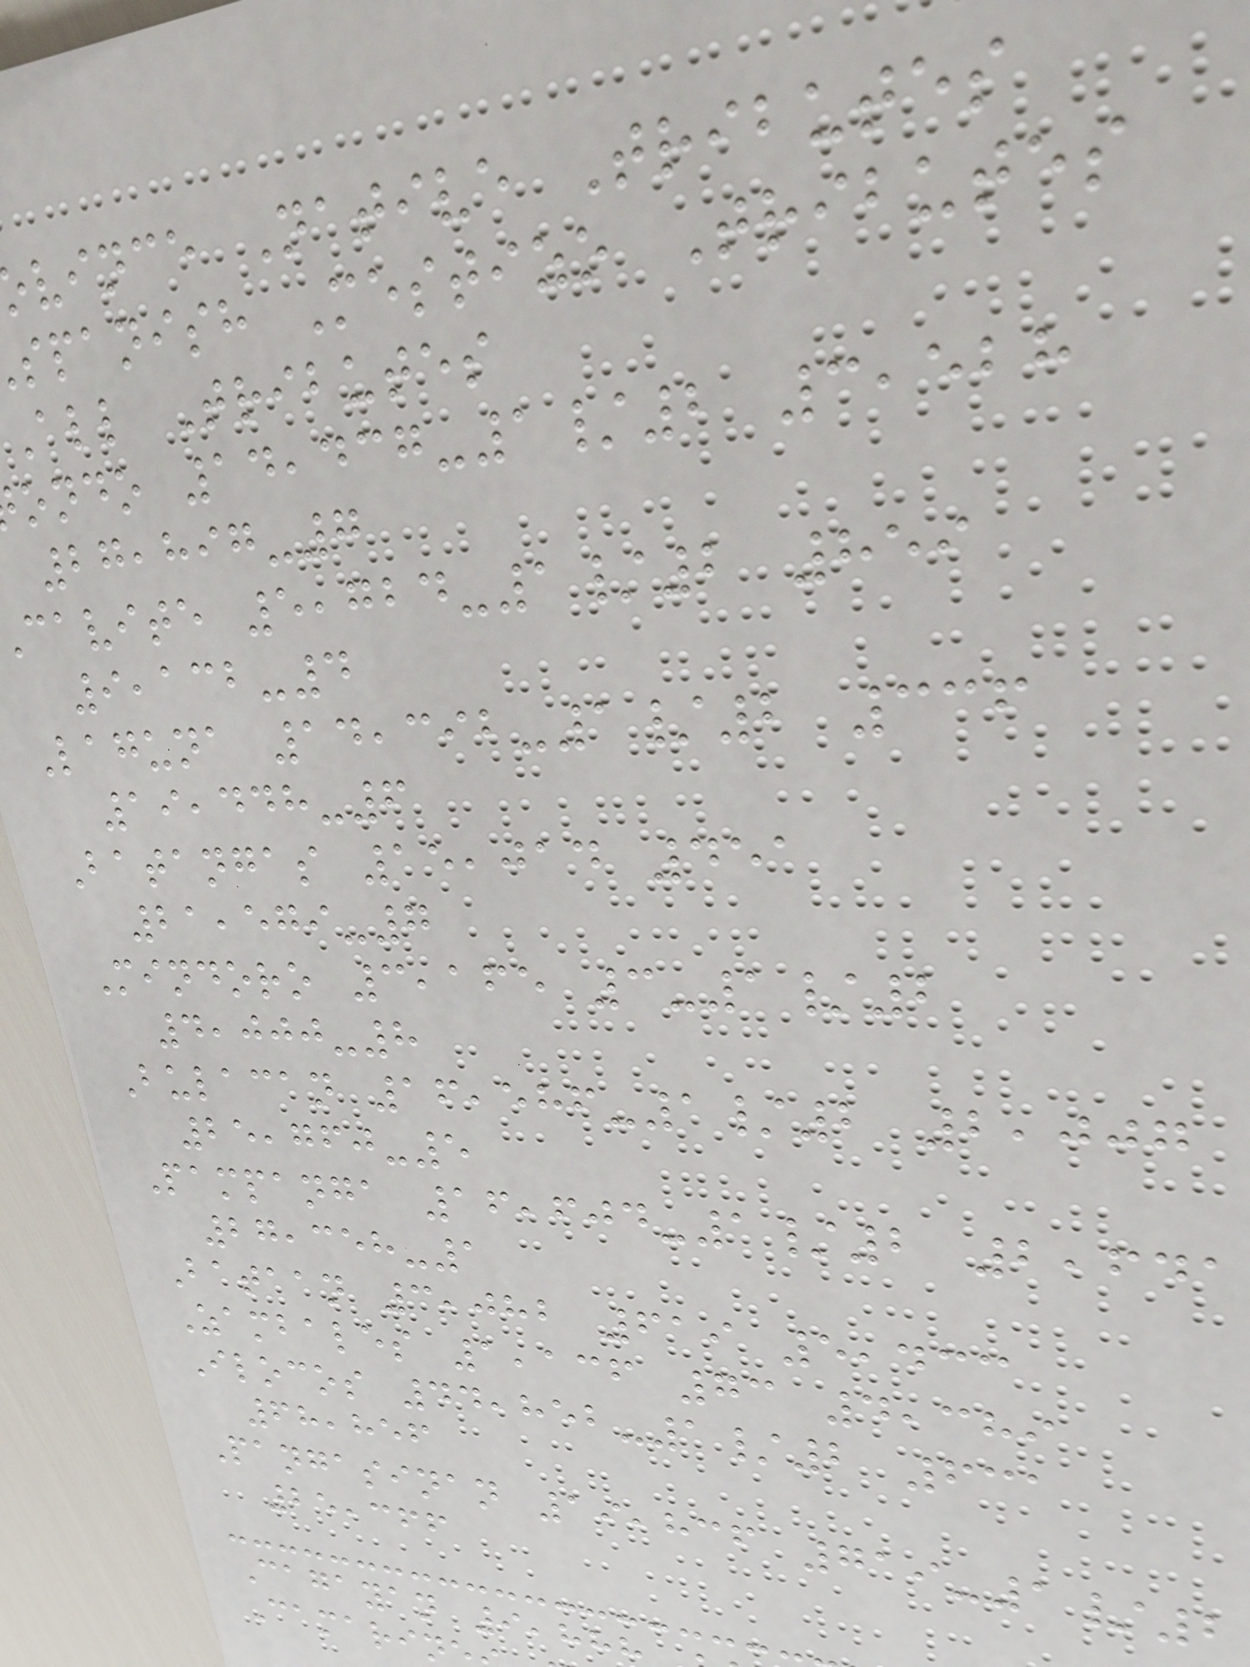vince Native Tributes
spanish Mestizo Tributes
All Tributes
ondo 14,437-1/2 3,528
27,897-7
cavite 5,724-1/2 859
9,132-4
Laguna 14,392-1/2 336
19,448-6
Batangas 15,014 451
21,579-7
Mindoro 3,165 3-1/2
4,000-8
Bulacan 16,586-1/2 2,007
25,760-5
Pampanga 16,604-1/2 2,641
27,358-1
Bataan 3,082 619 5,433
Zambales 1,136 73 4,389
Ilocos 44,852-1/2 631
68,856
Pangasinan 19,836 719-1/2
25,366
Cagayan 9,88
Camarin
